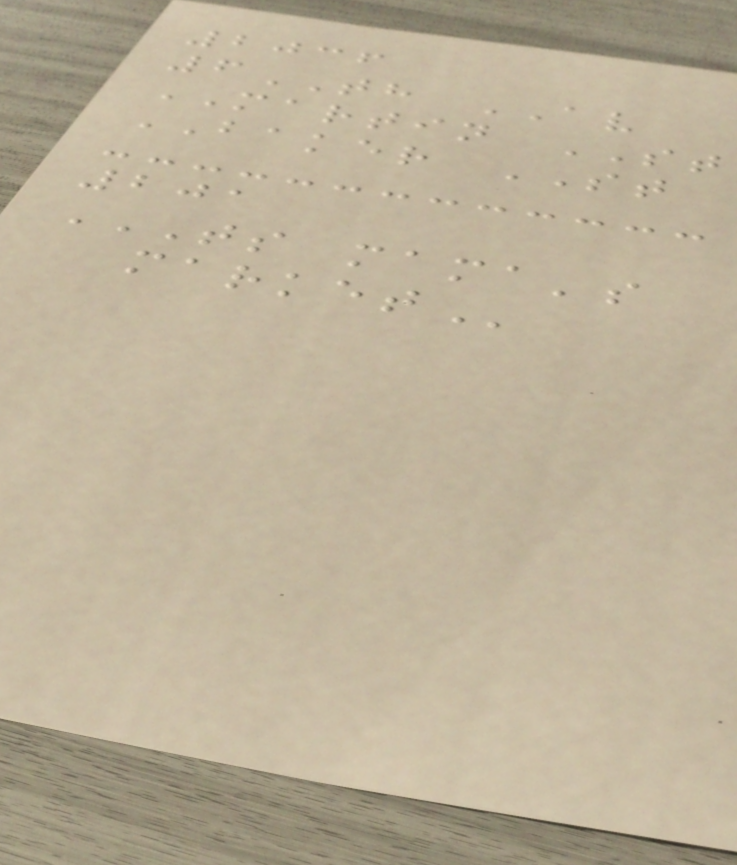2036
6TH AV
MARTIN ST
BAKER ST
201
TS MAMA'S
MARKET
